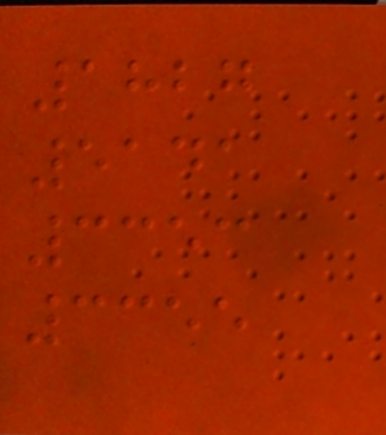1827
5141
3353
3355
